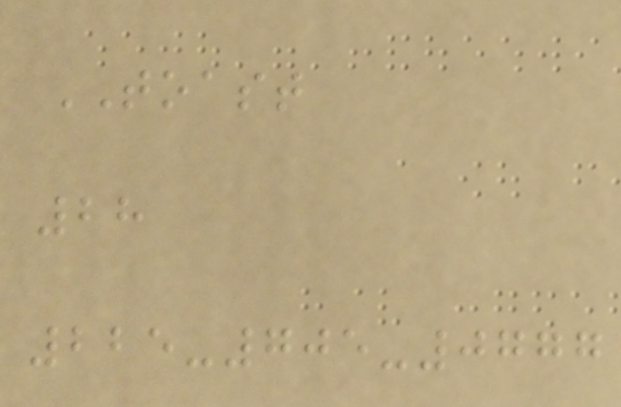TOAST
28
225-705-0777
